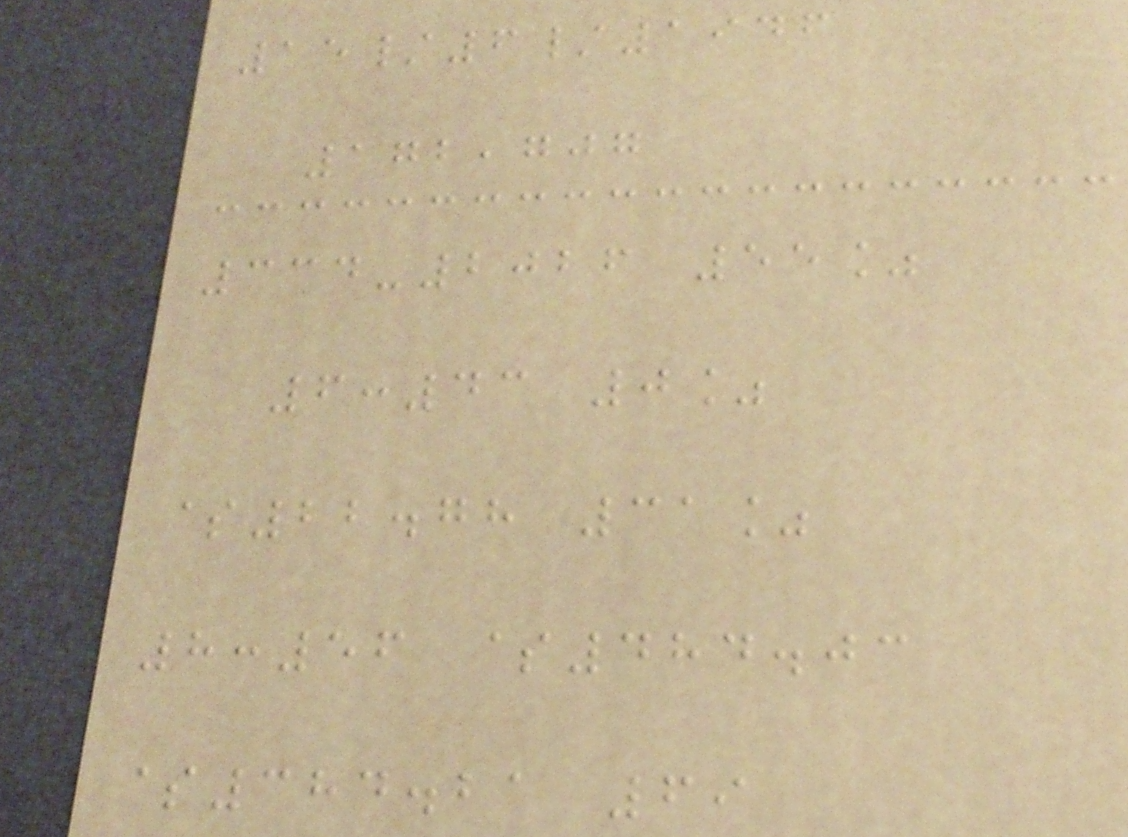15/6/1946
172,707
334-2026 55%
6:43 0%
$22.78 31%
8:56 $484.03
$384.21 69
